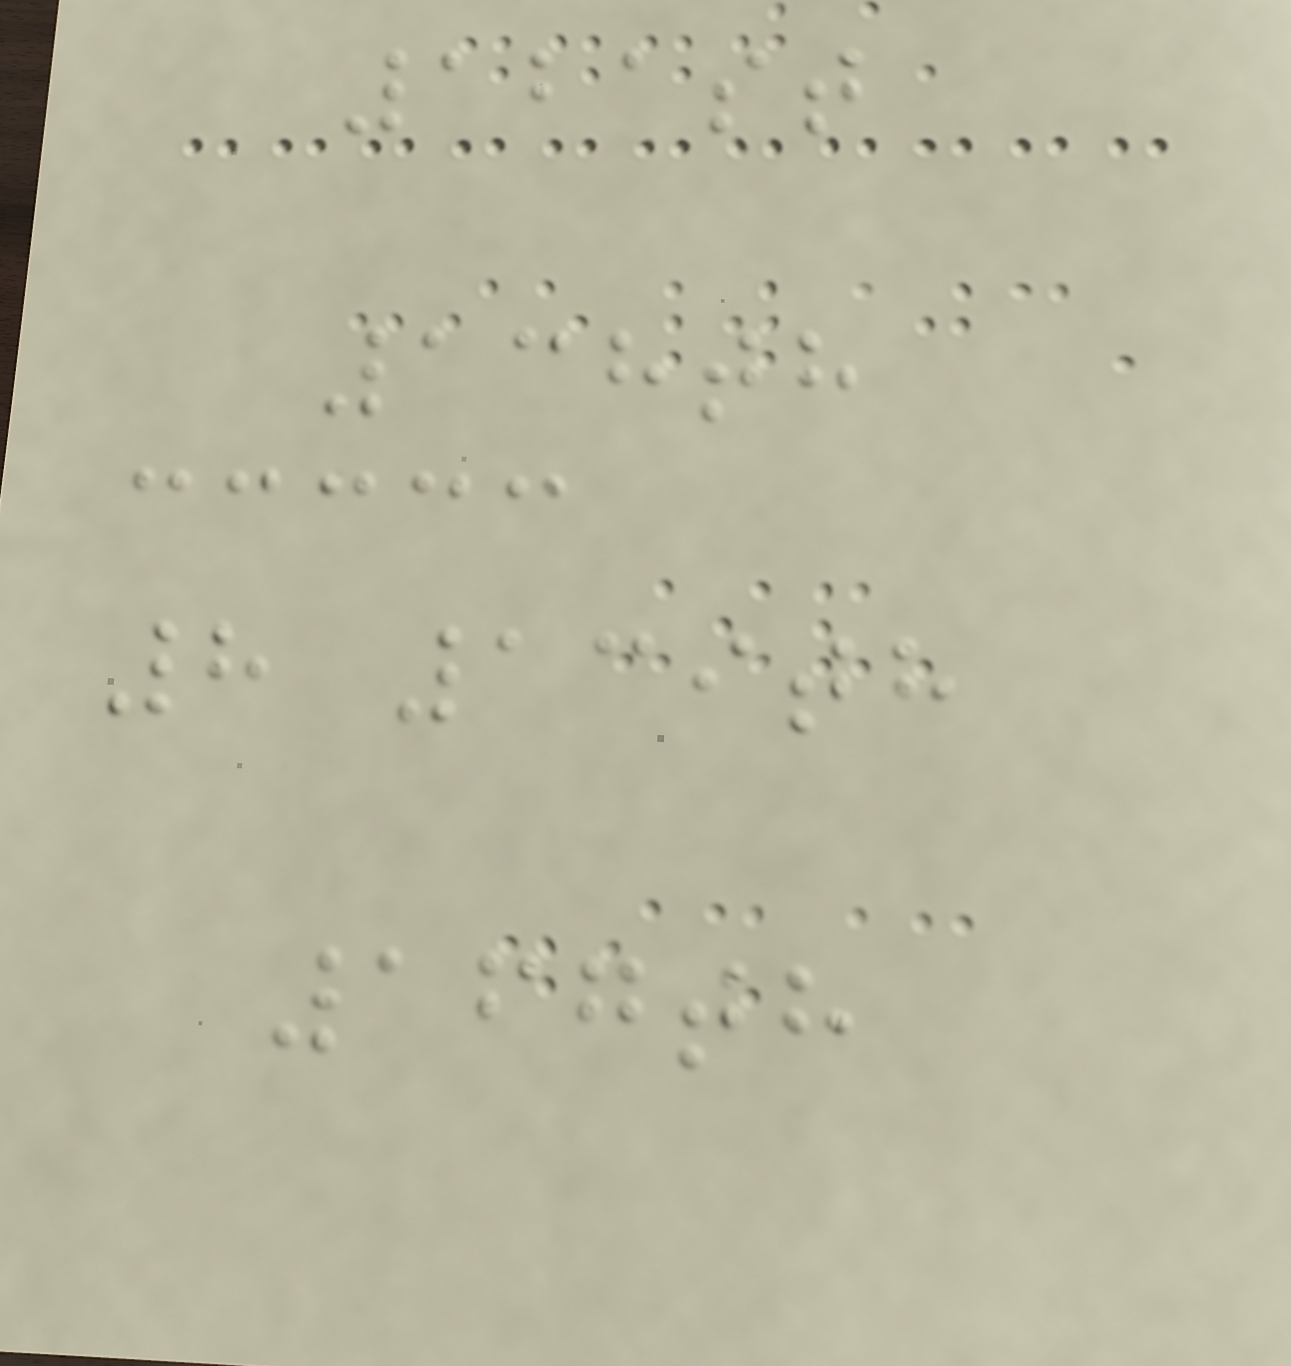121st
138th
8 139th
167th
